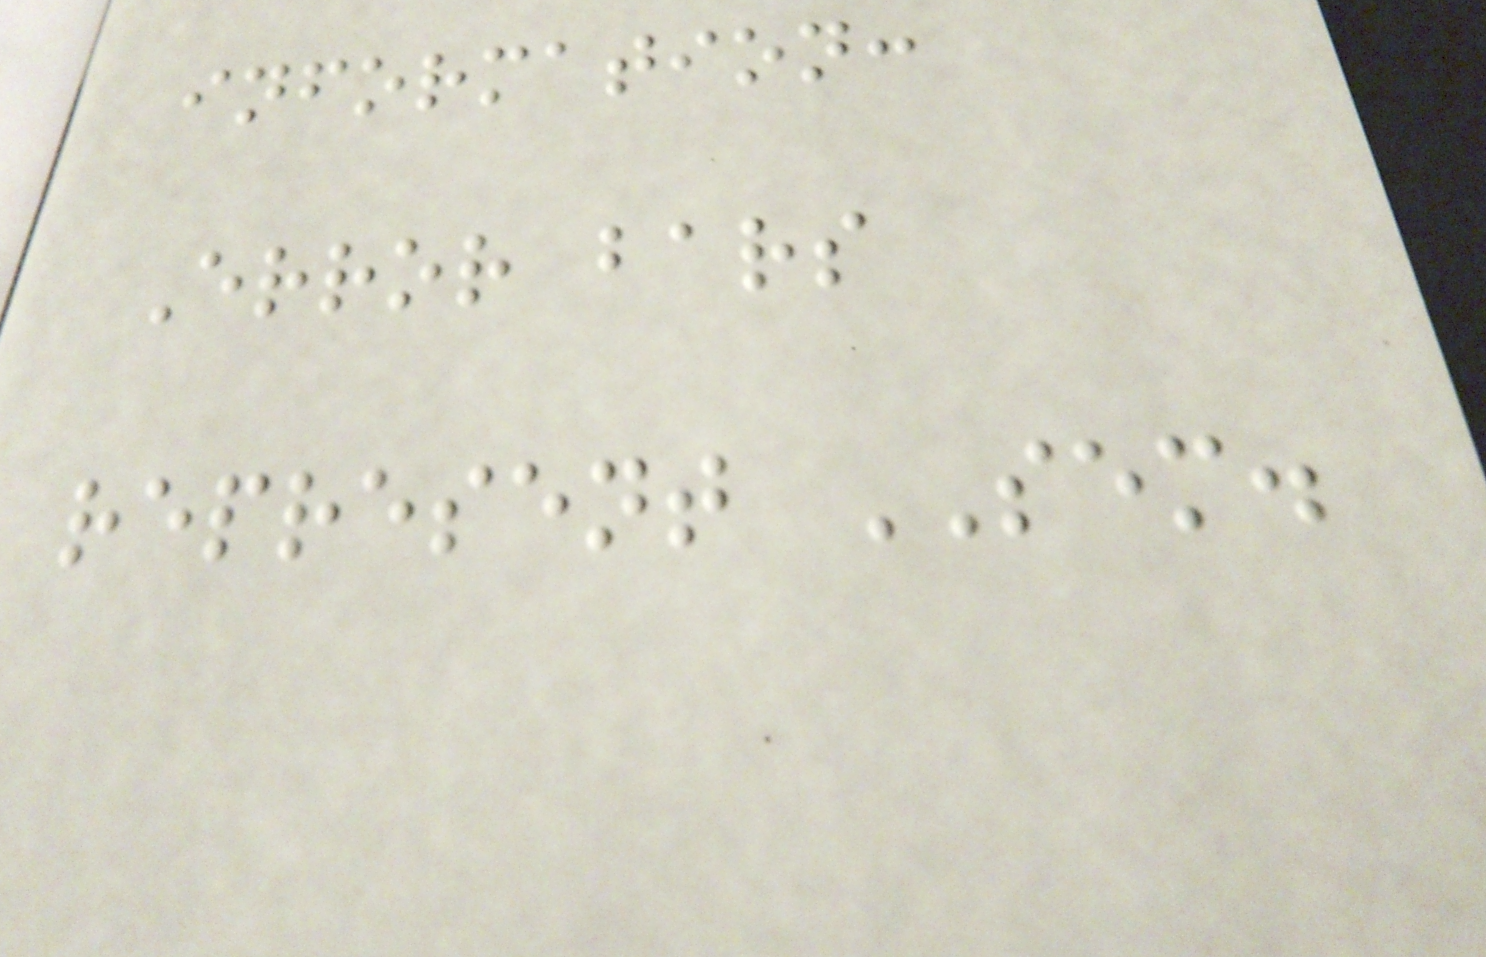information:
Error bars
represent SEM.
